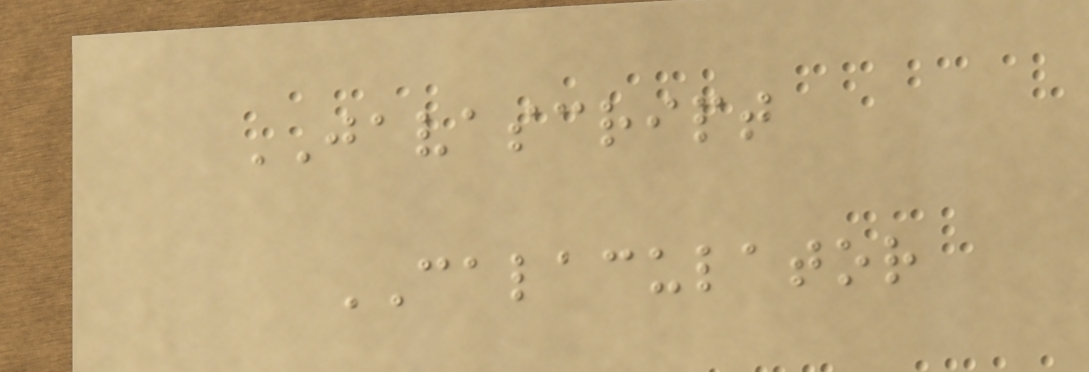JAVASCRIPT
CALACULATOR
